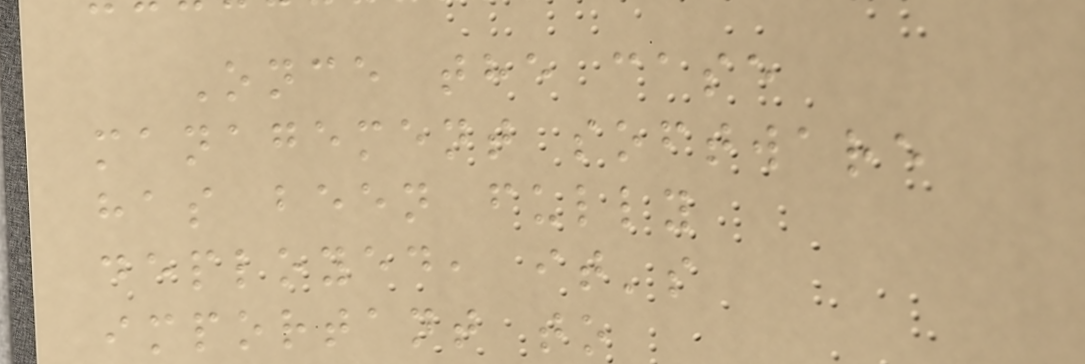Once the case
management software
has been fully
deployed, it's
important to
